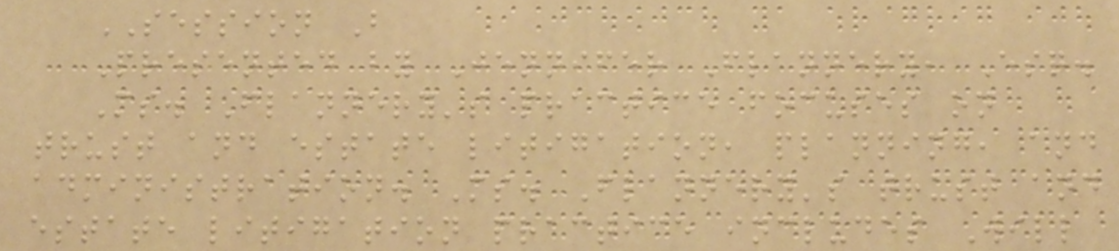SESSION B
Presented by Jennifer Flannery, Esq.
Ms. Flannery's practice focuses on
trust and estate litigation, planning, and
administration. Ms. Flannery's trust and
estate litigation practice includes Will
